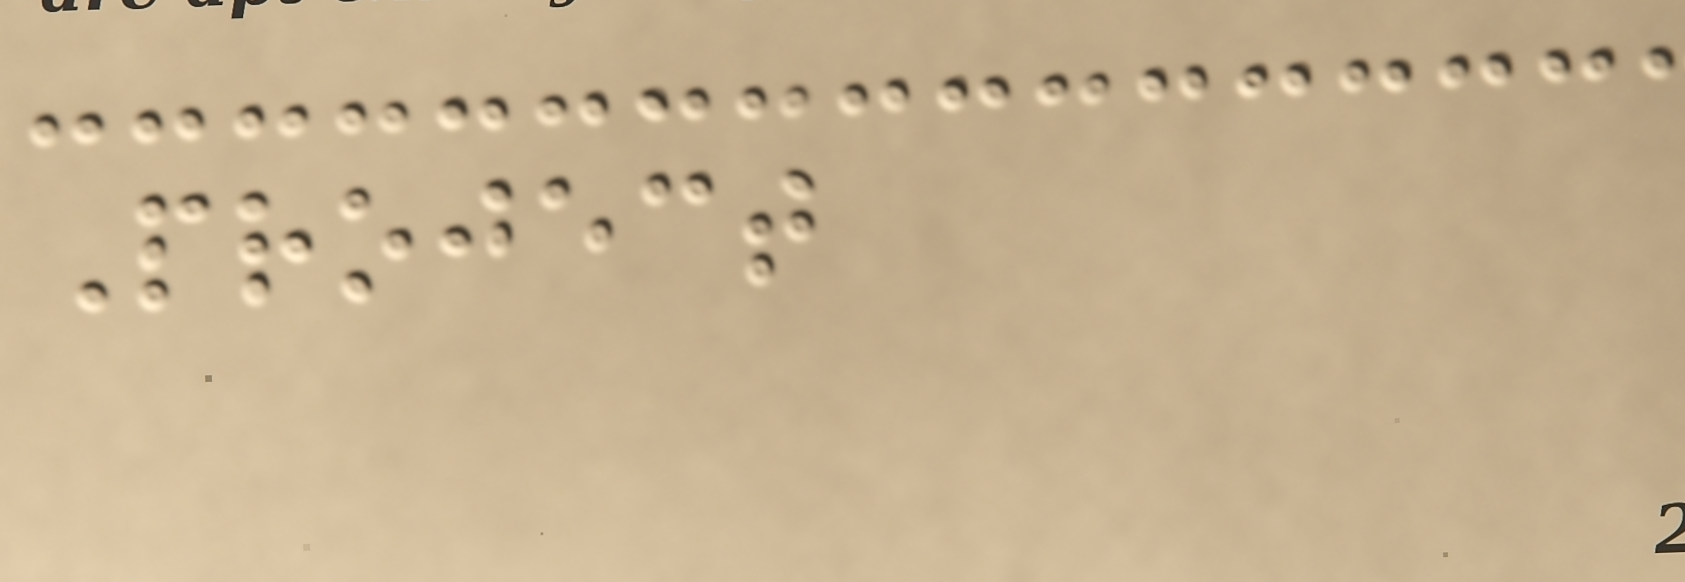Project
